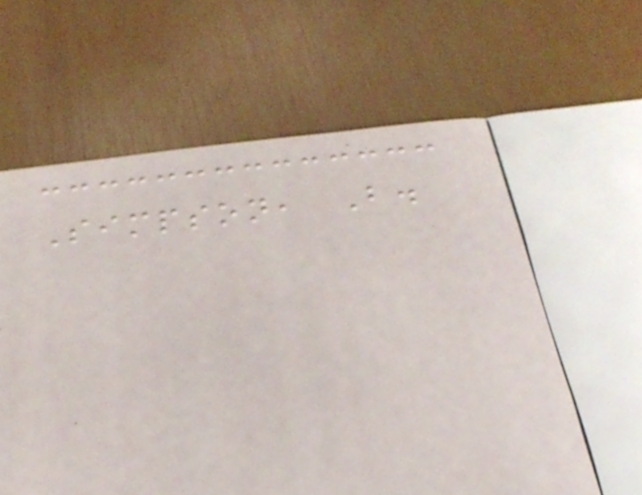Simpson, B.
